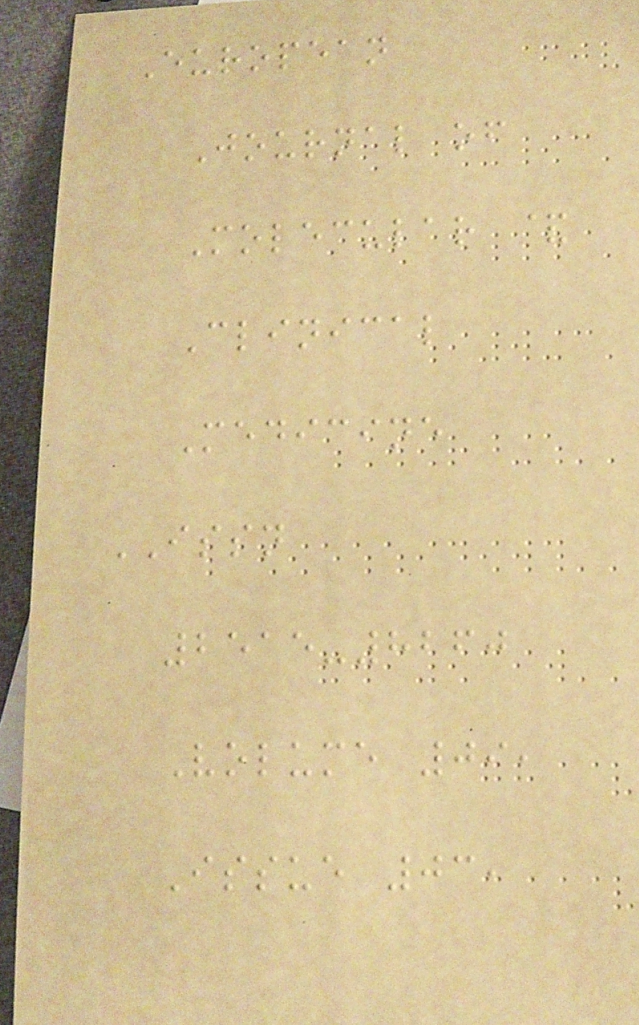European
Journal of
Molecular &
Clinical
Medicine
ISSN
2515-8260
Volume 09,
Issue 03,
